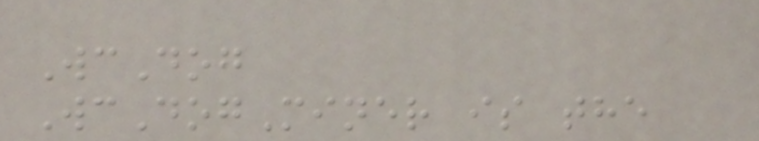WcDog
WcDogMiner is the
